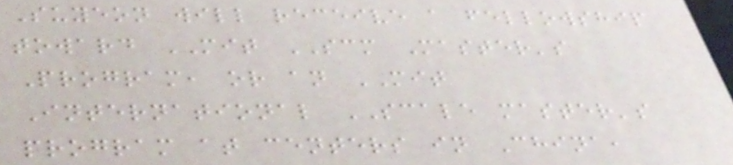Suyeon will receive a fellowship
toward MIT SCM Master's
Program, or an MIT
International SCALE master's
program at centers in China,
